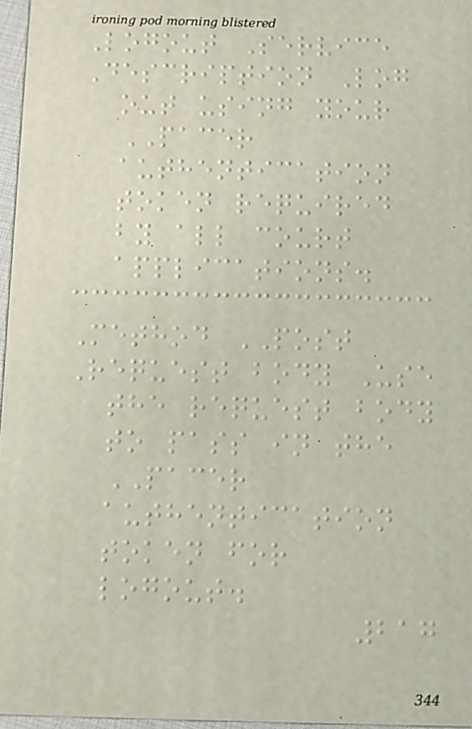Logout Service
Description Log
out using your
PACER
authentication
token required
by all court
applications.
Method POST
Request body Use
the request body
to pass in the
PACER
authentication
token for
logout.
217
